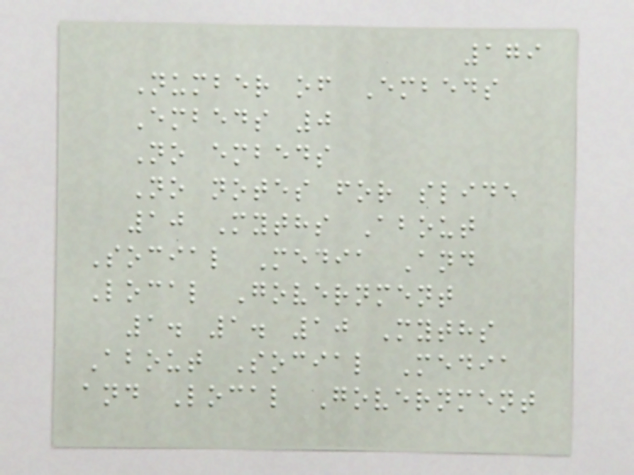179
Number of Embeds
Embeds 0
No embeds
No notes for slide
10 Myths About
Social Media And
Local Government
1. 1. 10 Myths
About Social Media
and Local Government
